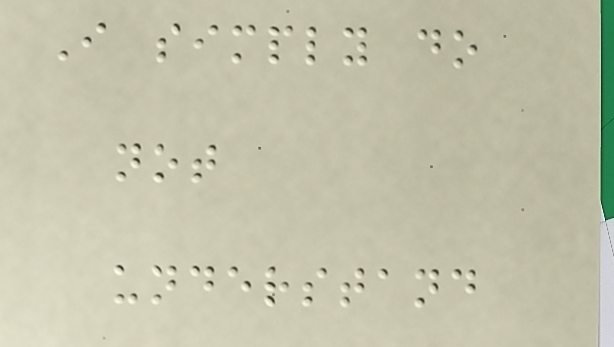I simply do
not
understand
